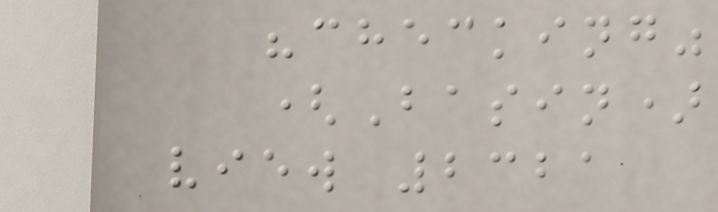"checking"
(Basin)
view 2321
